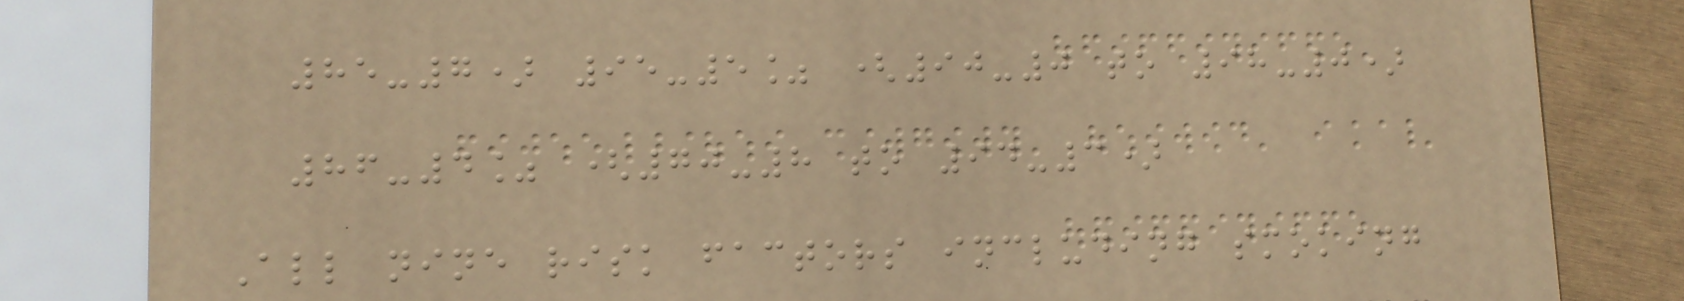85-7) 95-5% (90-0 to 98-0)
86-4% (70-8 to 94-3)
All nine risk factors including smoking
